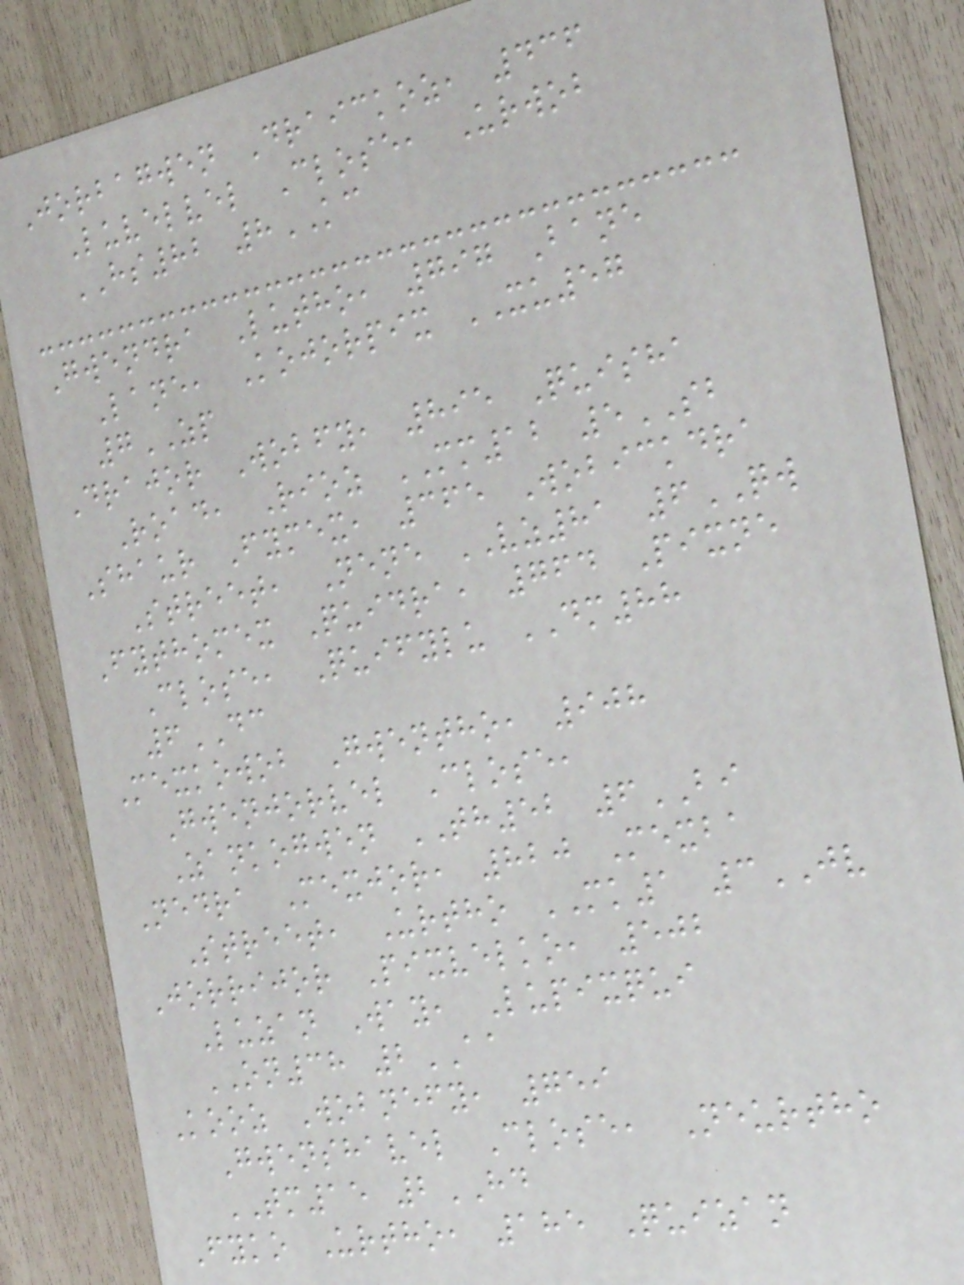Jorbagwen Draickoz, 436
Luvelvel Close, Urwob
HS82 8KC
Gwendra Lutho, 797 Bane
Lane, Kojorpix XU57
7ZP
Drajor Wobfy, 895 Quisha
Road, Rioz MM12 5SB
Shaur Fymex, 365 Wobickdra
Street, Nene VZ81 6QW
Fythomex Quidra, 764 Pixne
Close, Quifylu DM88
6DC
Mexkowob Gwentho, 908
Gwenjorvel Close,
Zankogwen TH52 6BI
Nedra Mexjor, 820 Mexba
Street, Urtho MK1 3JV
Jorrijor Pixvelko, 502
Luzan Way, Lupixqui
ON38 2AA
Kooz Wobnefy, 759
Gwenshavel Close, Neurtho
TM15 2HD
Fyko Urtho, 185 Quizan
